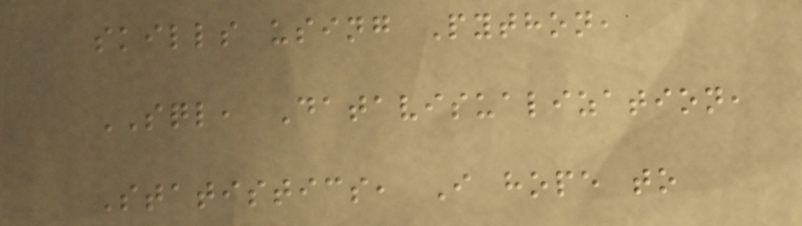skills using Python,
SQL, Datavisualization,
Statistics, I hope to
